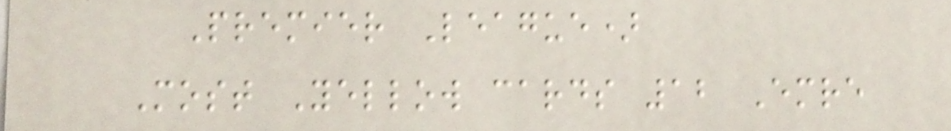Premier League)
Most Yellow cards 12 Emre
